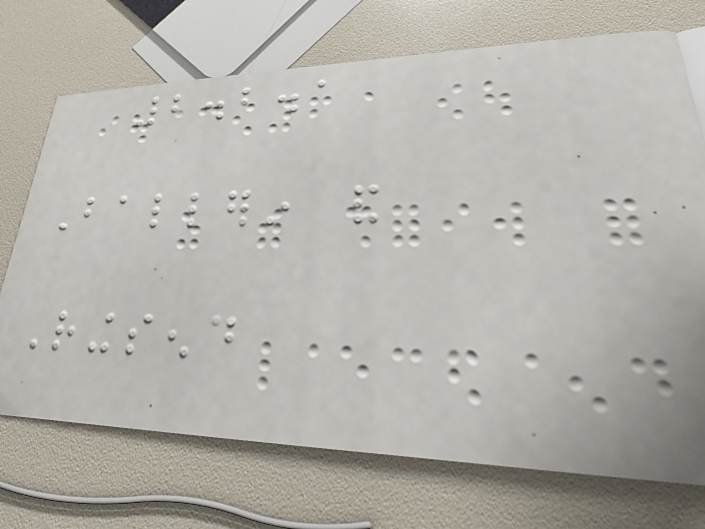2.2.1
Ballerin and
Ringsend
